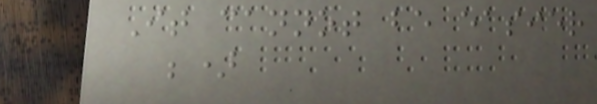It cannot be easier
;)
